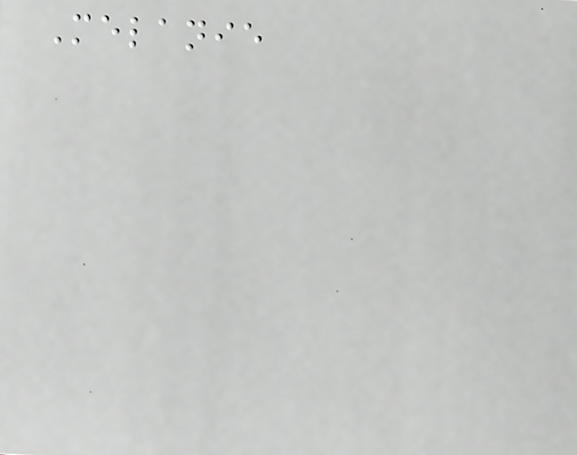Melanie
